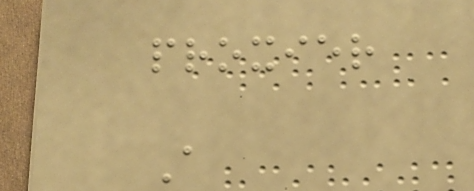proxier
A
